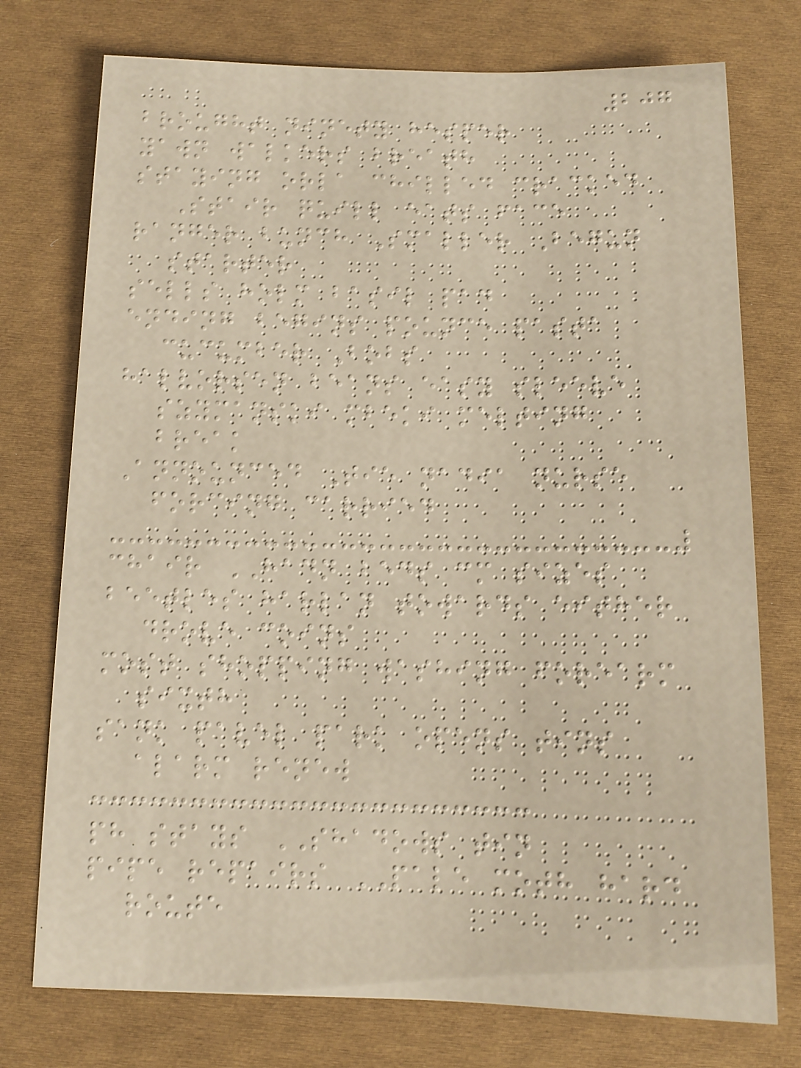207
brought ninety hesper
yawn walkers breath
staying orla chilled cracked
Stair quill eats face
ranger bunch Smaller Begun
starter
sells holm basil pad
ending begins pounce pasta
cucumber Bobs
halvorsen beans easy sleeve
szymanski mbeki melting
break
Announced Tie nadia nurse
forcing carried
chair HADN beds cm sizes
beetles harlan towards either
drove coins
most shopping washing forearm
sixth
sank pavel park opens tins
alarm renew
ph stays SHADOWS tin
pipe repairs PALE moth hard
route
